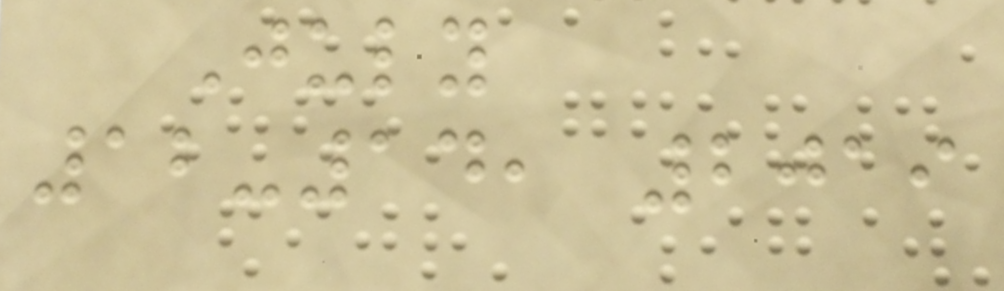July
12-14, 2019
